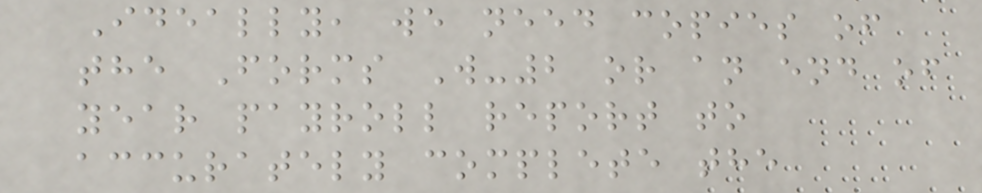Ideally, we need copies of
the Forms W-2 or an end of
year payroll report to
accurately complete the
